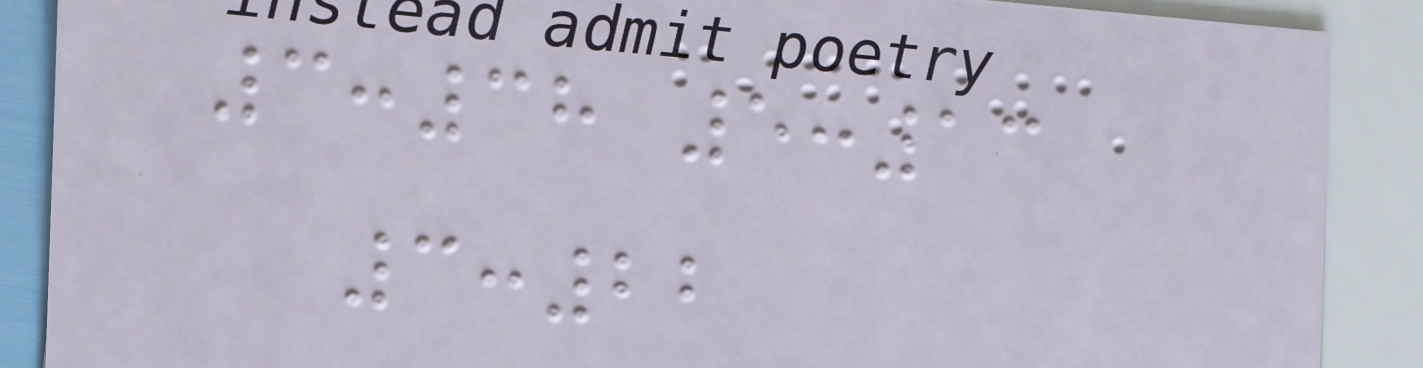3:38 5:13
3:22
